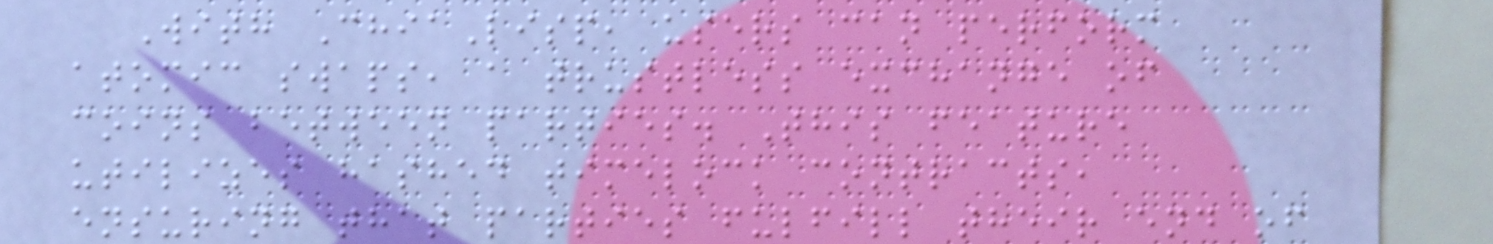With ChiaLisp, users can perform
atomic swaps, a trustless exchange of
coins between parties. This feature
utilizes hashed timelock contracts,
ensuring that parties fulfill their end of
